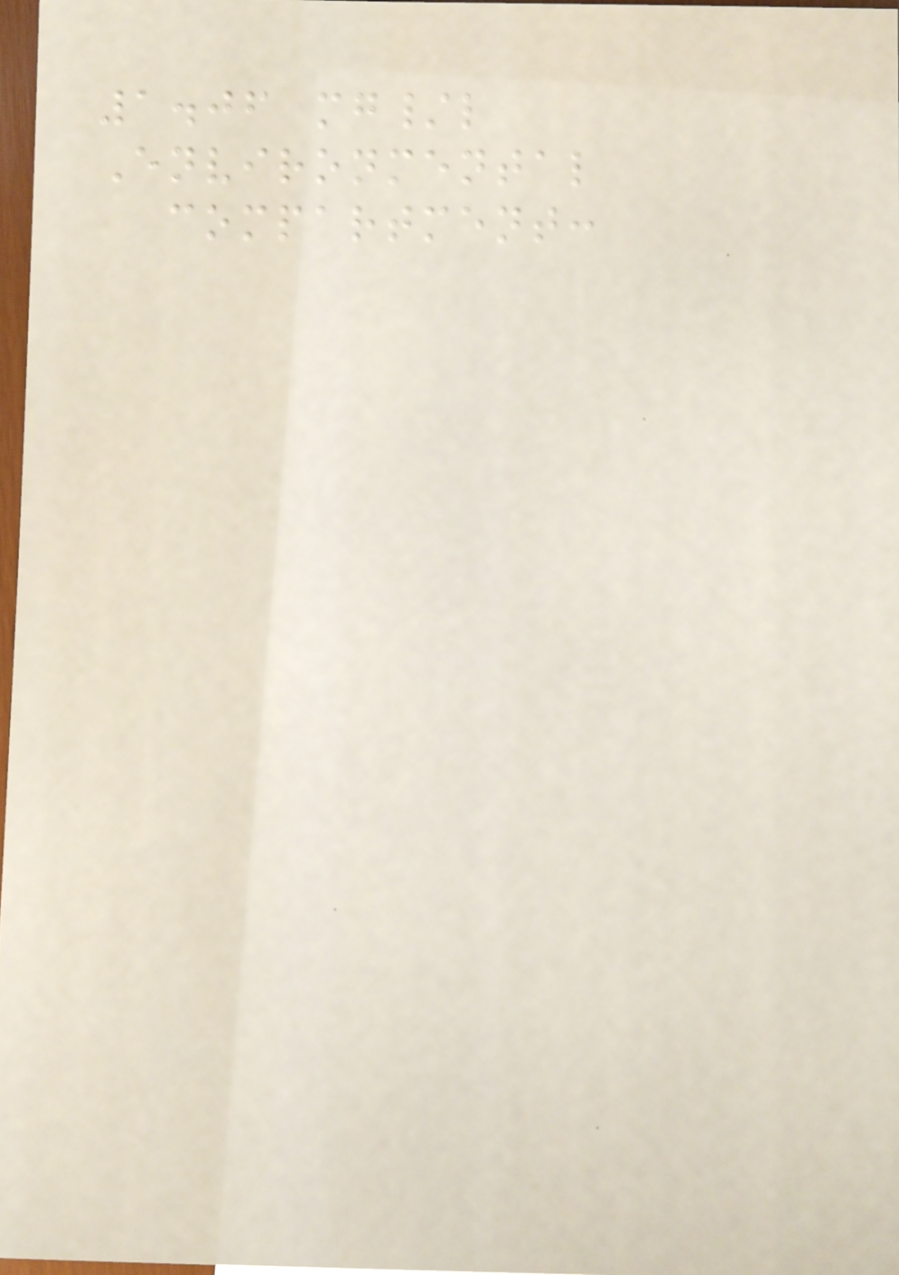1.06 mg/l
Environmental
compartment:
